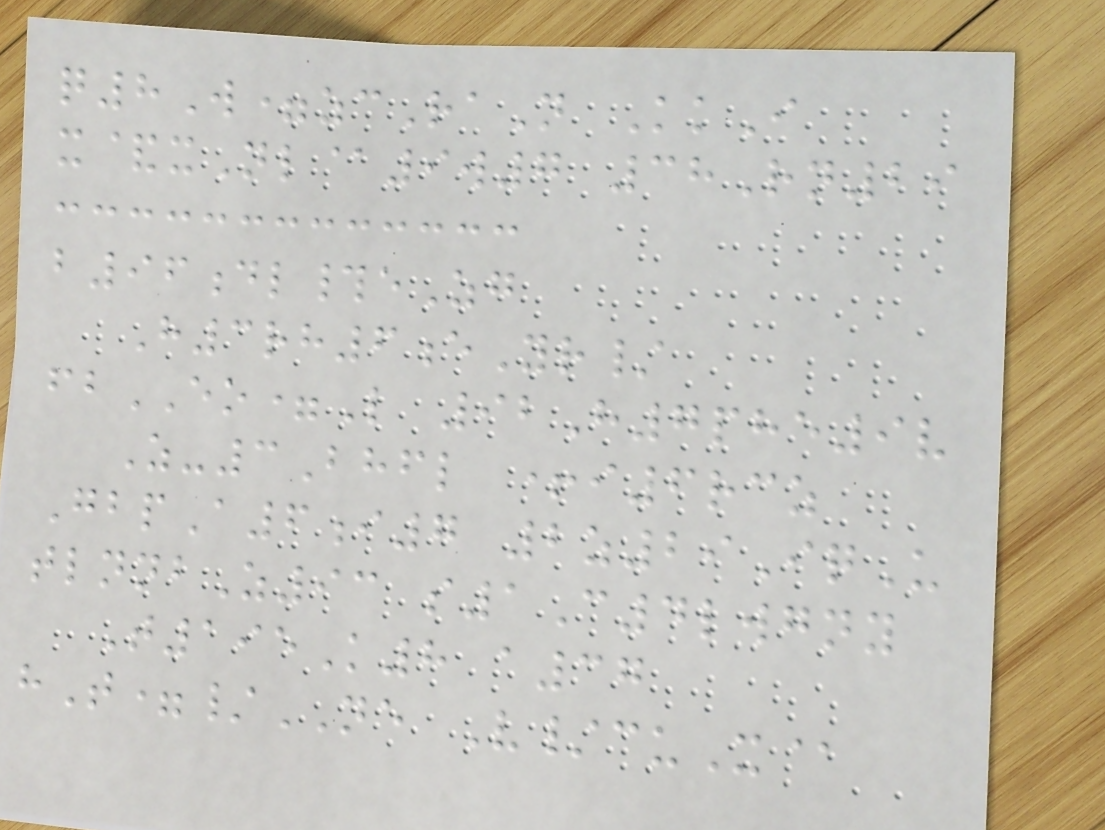q8W=zcRaN KkI
x&xNl@9w7 38Rn29
b96dl#eZg
H3rh6eYr/
fbEO=L 92H7phe9v
Z-3Bhfl +i6rcz
GbpA6i7 2z29IqU
tlnnbZ93 s1C4lwgny
T195K8 a37
hT=/NE V/cuX@
